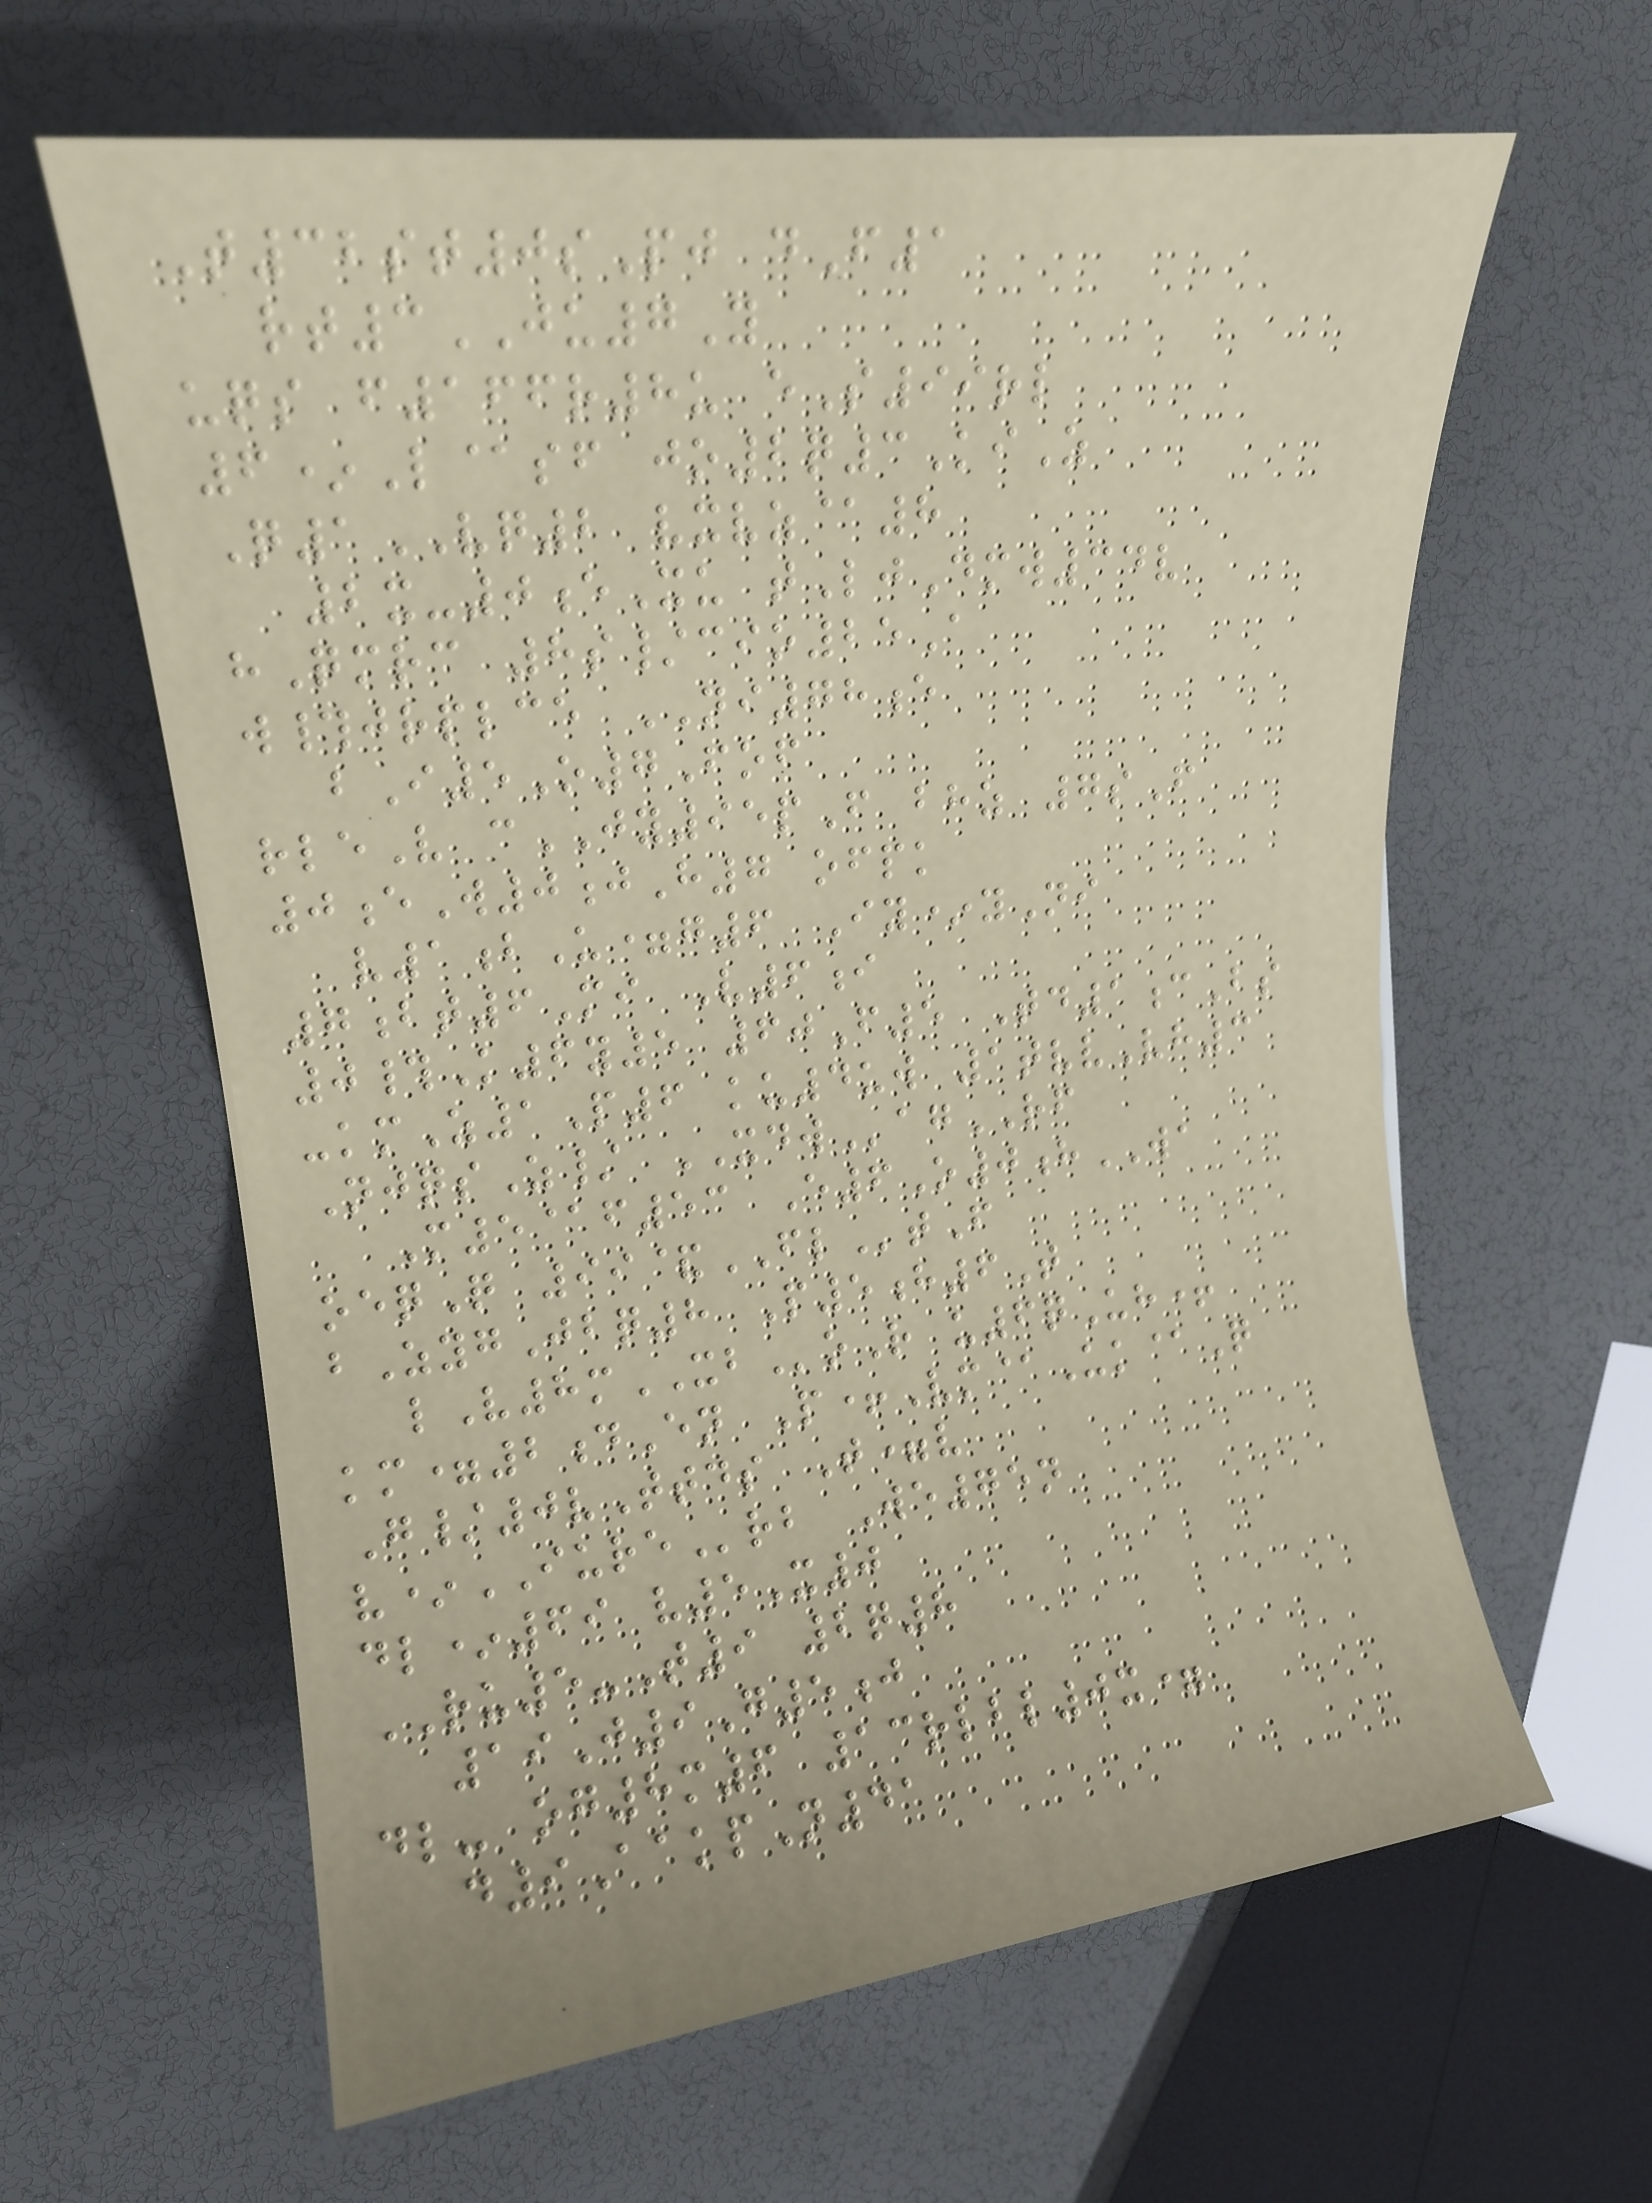T32st0sPj dF1
rt3JU7Y
uqs f166r8u eS99rl
6*L@sf jo2q3KiZ
Q1VQ2 vxvz@8
2x-0eXu tLjDmw34v
hQmrc 8s/cio25A
w#jrplce NI78e
bI5O7Fof
rleV cJY95pF bhz 7sF
0eW0jH7 ofpk
v1bU=g6 Iy*yNi
7bt6Mi V6i
0#K6y5 60F5 Td1cBs
-kmZ1P6 ku4uw 1tvvVh3
NjqsZ/ XDWagRF
M5@f53 E6O0hWA
oeqQ 99&FLtF
bZygJbq8 P5h6T
lV8mXBoR u6qUh+
km=2dEn P+Vm@Uk@Q
G/0vTtds T=v
v*IURErb We75n
dl*69 v5X0
RU5-T9 2q8
19J9G5j
dl- og8m6 13rlbl0x=
d9AakpN41
